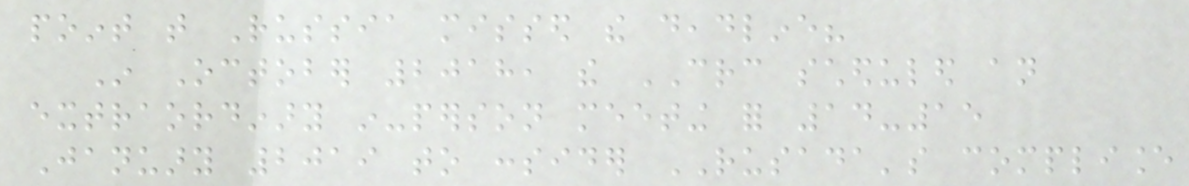point that Russia missed the deadline?
In October 2018, the CRC scheduled an
extraordinary in-person meeting for 14-15
January 2019 to consider RUSADA's compliance
